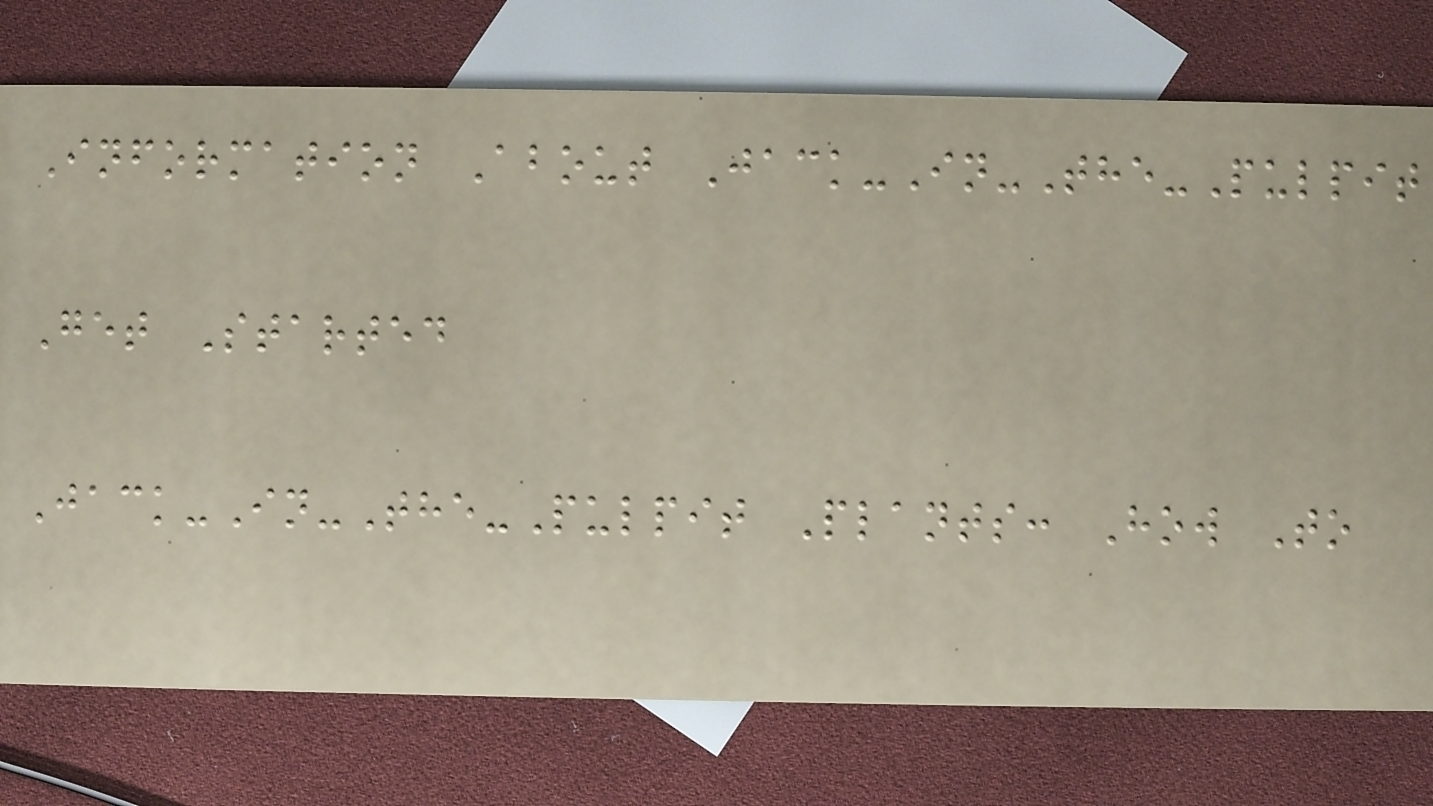Information About Jack-In-The-Pulpit
Get Started
Jack-In-The-Pulpit Plants: How To
